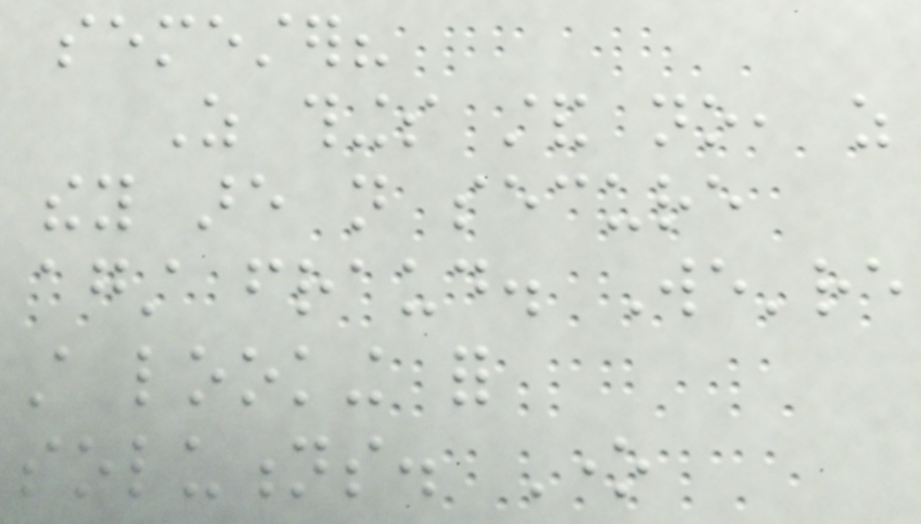semester?
As things stand no, as
they are not secure
against fraud. We're
still looking for
solutions. One
